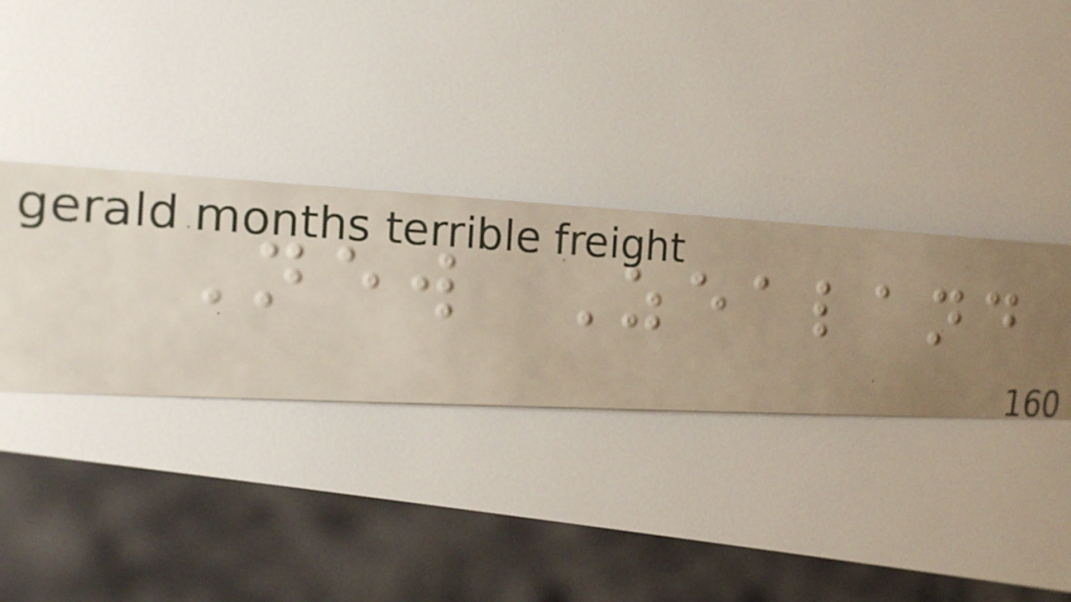New Zealand
